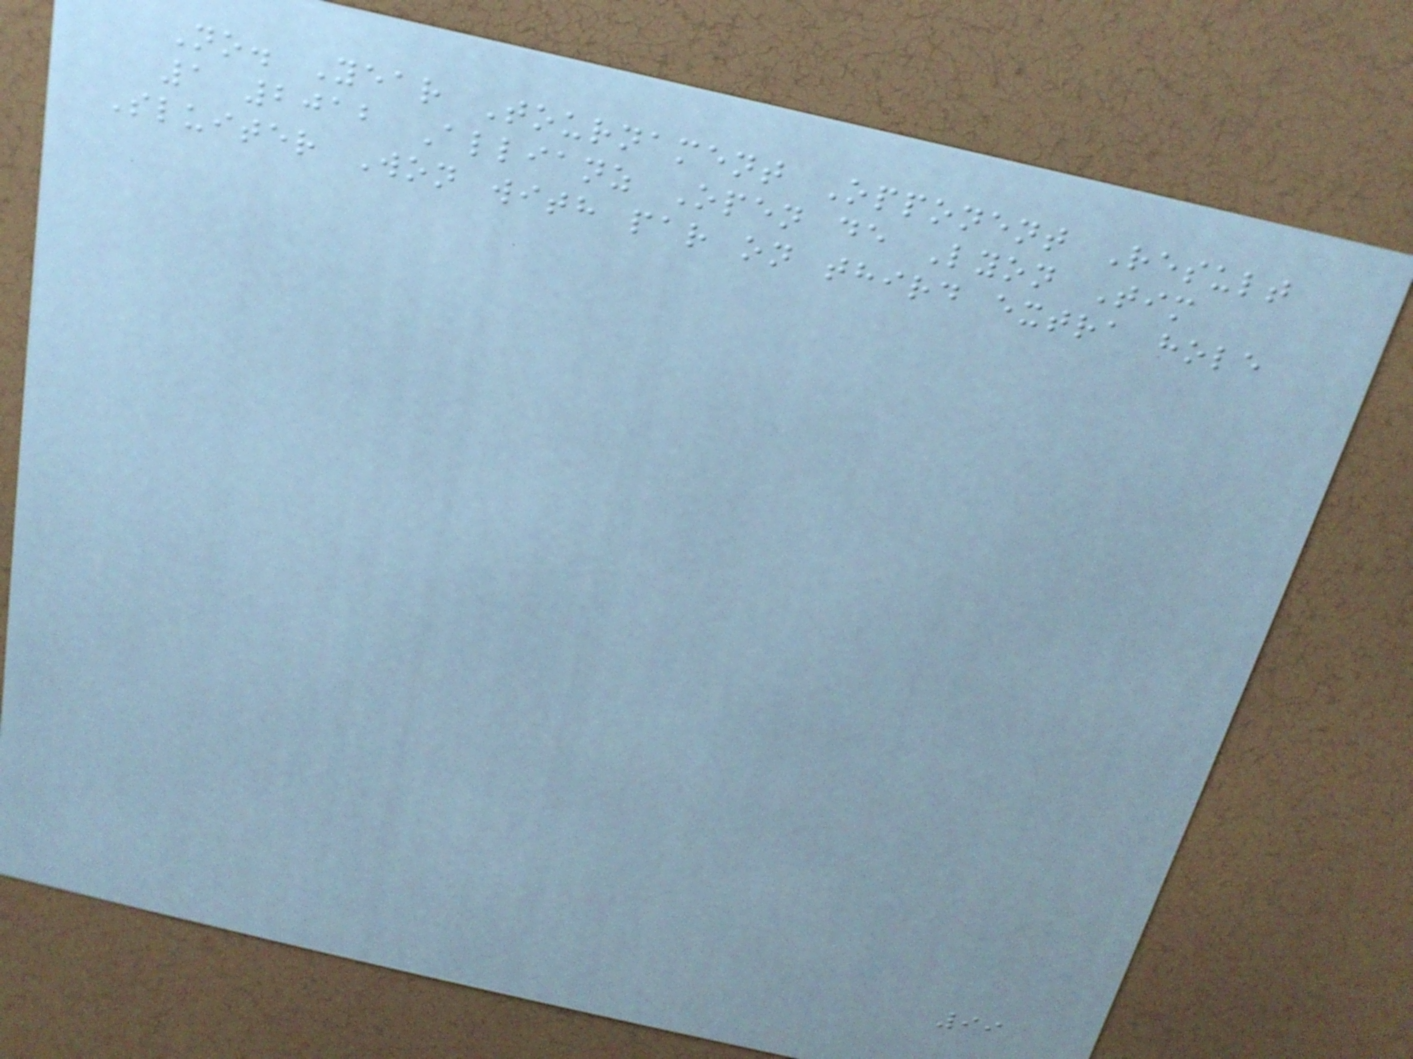No. Year Tournament Opponent Result
1 2012 Allianz Open de Lyon Tim
Sluiter Won with par on third extra hole
99
